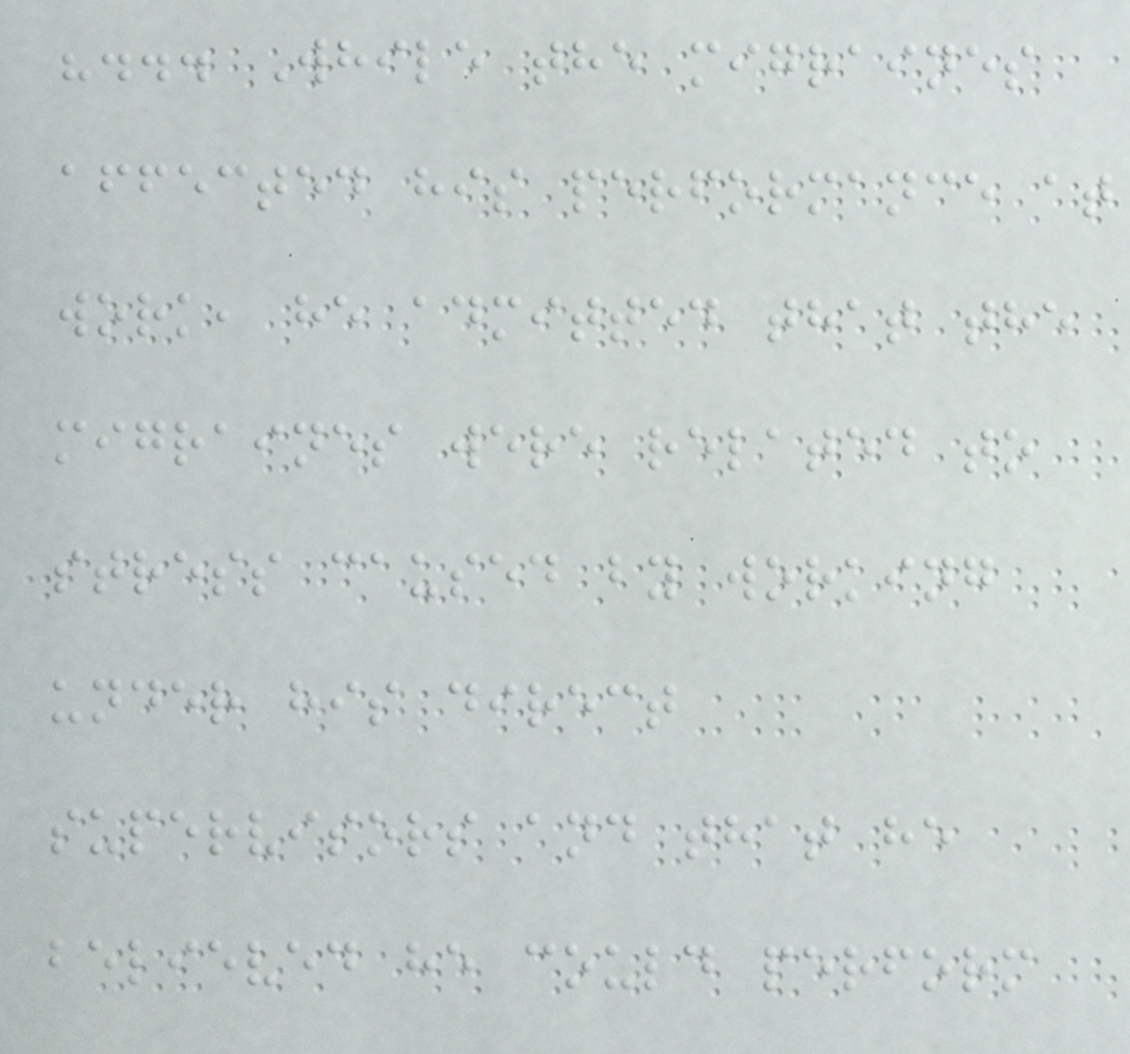"... While the migraines
affected his performance at
work, he admitted that the
migraines were related to
stress caused by working
under his direct
supervisors and that he
believed he could perform
